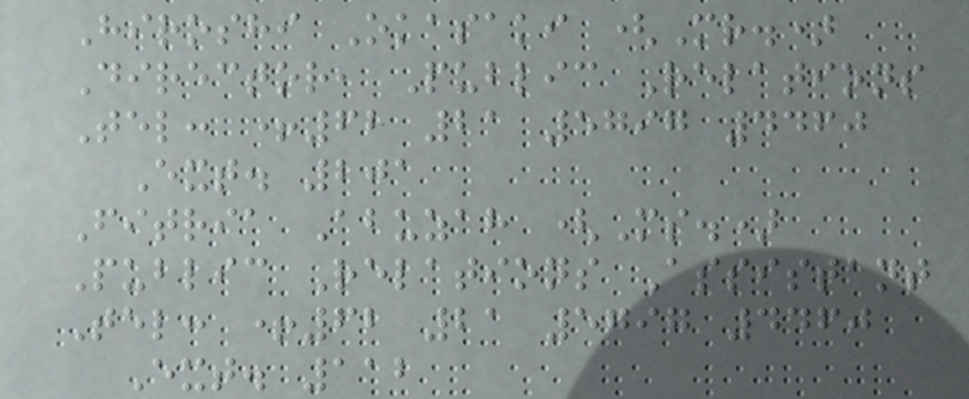Hiroshi Okasaki (Mr.)
Director, Public Relations
Tel: +62 21 5797 4460
Ext. 201
Fitria Abuzah (Ms.)
Public Relations Assistant
Tel: +62 21 5797 4460
Ext. 112
